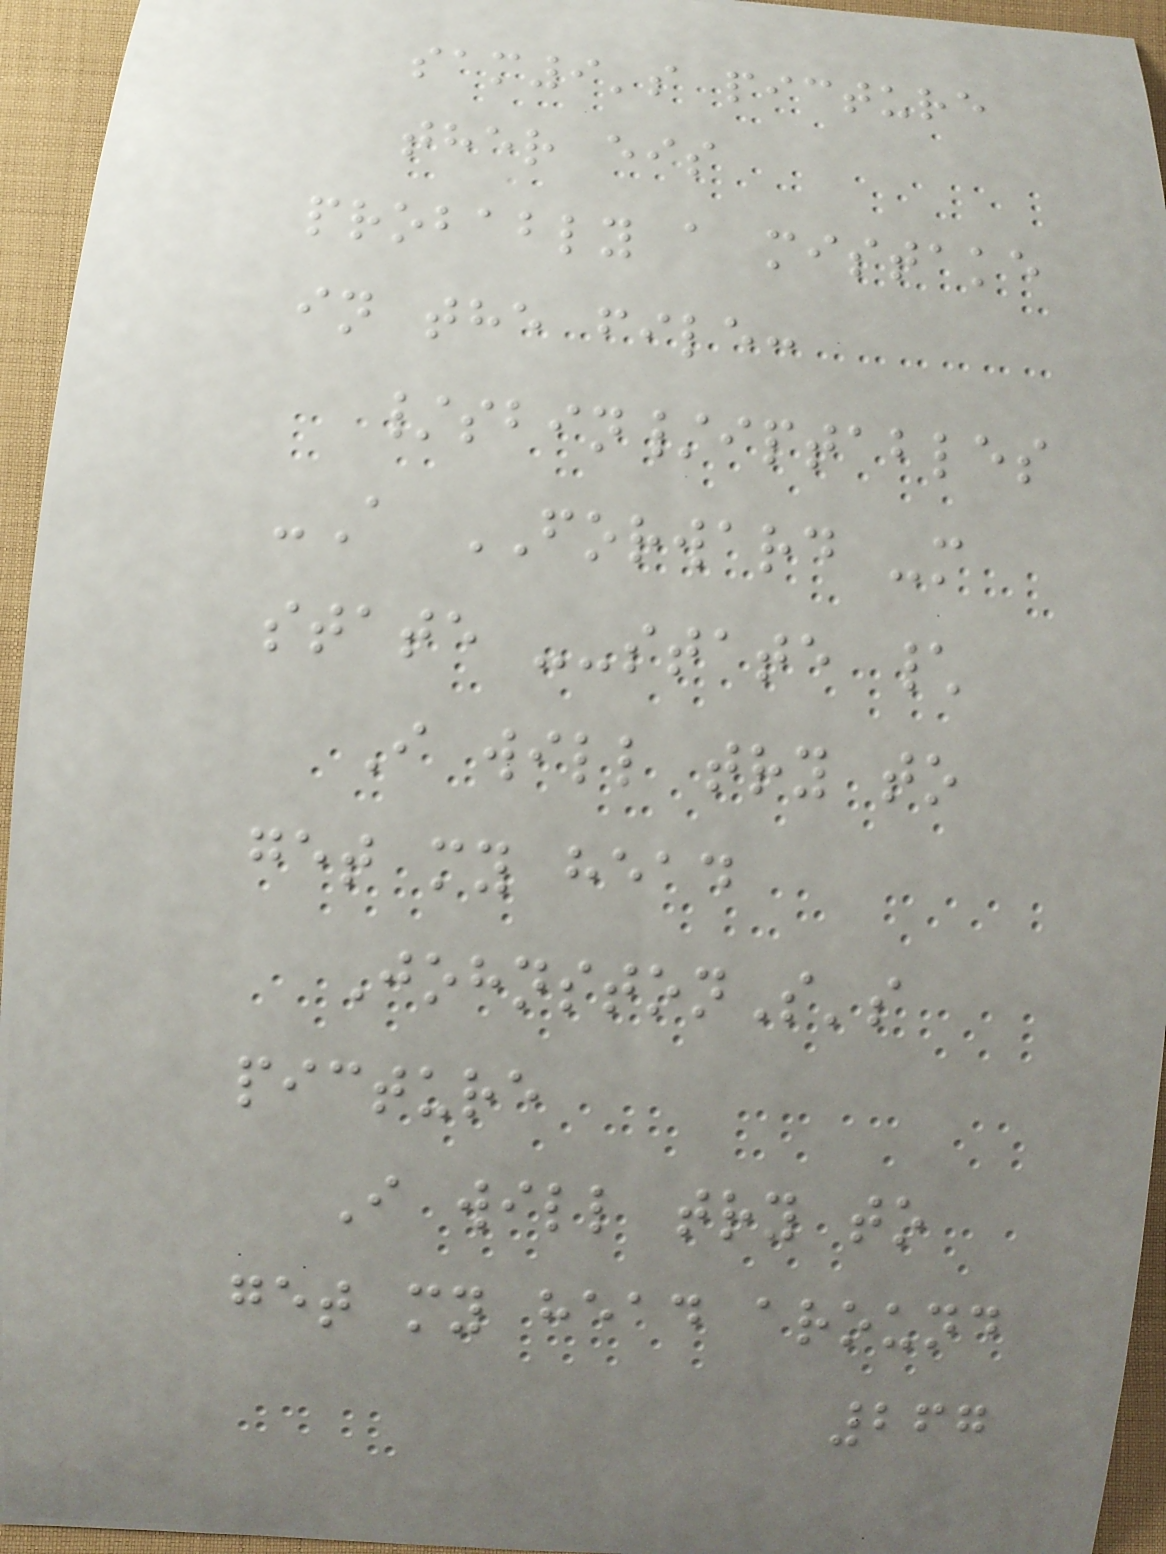sam9's picture
ther eis
probably a mistake
in the file:
/sbin/iptables
-A FORWARD -m
state --state \
I will try to
get my head
JohnstonS's
picture
I will try to
get my head around
267
